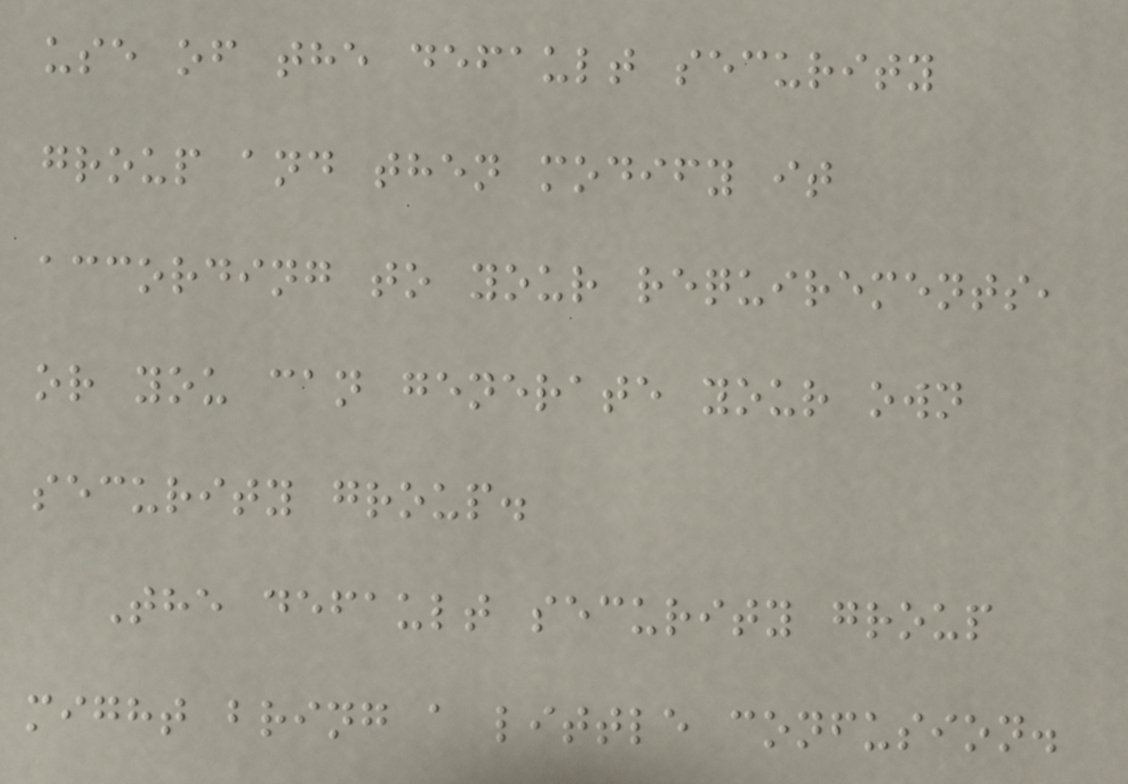use of the default security
group and then modify it
according to your requirements,
or you can generate your own
security group.
The default security group
might bring a little confusion.
